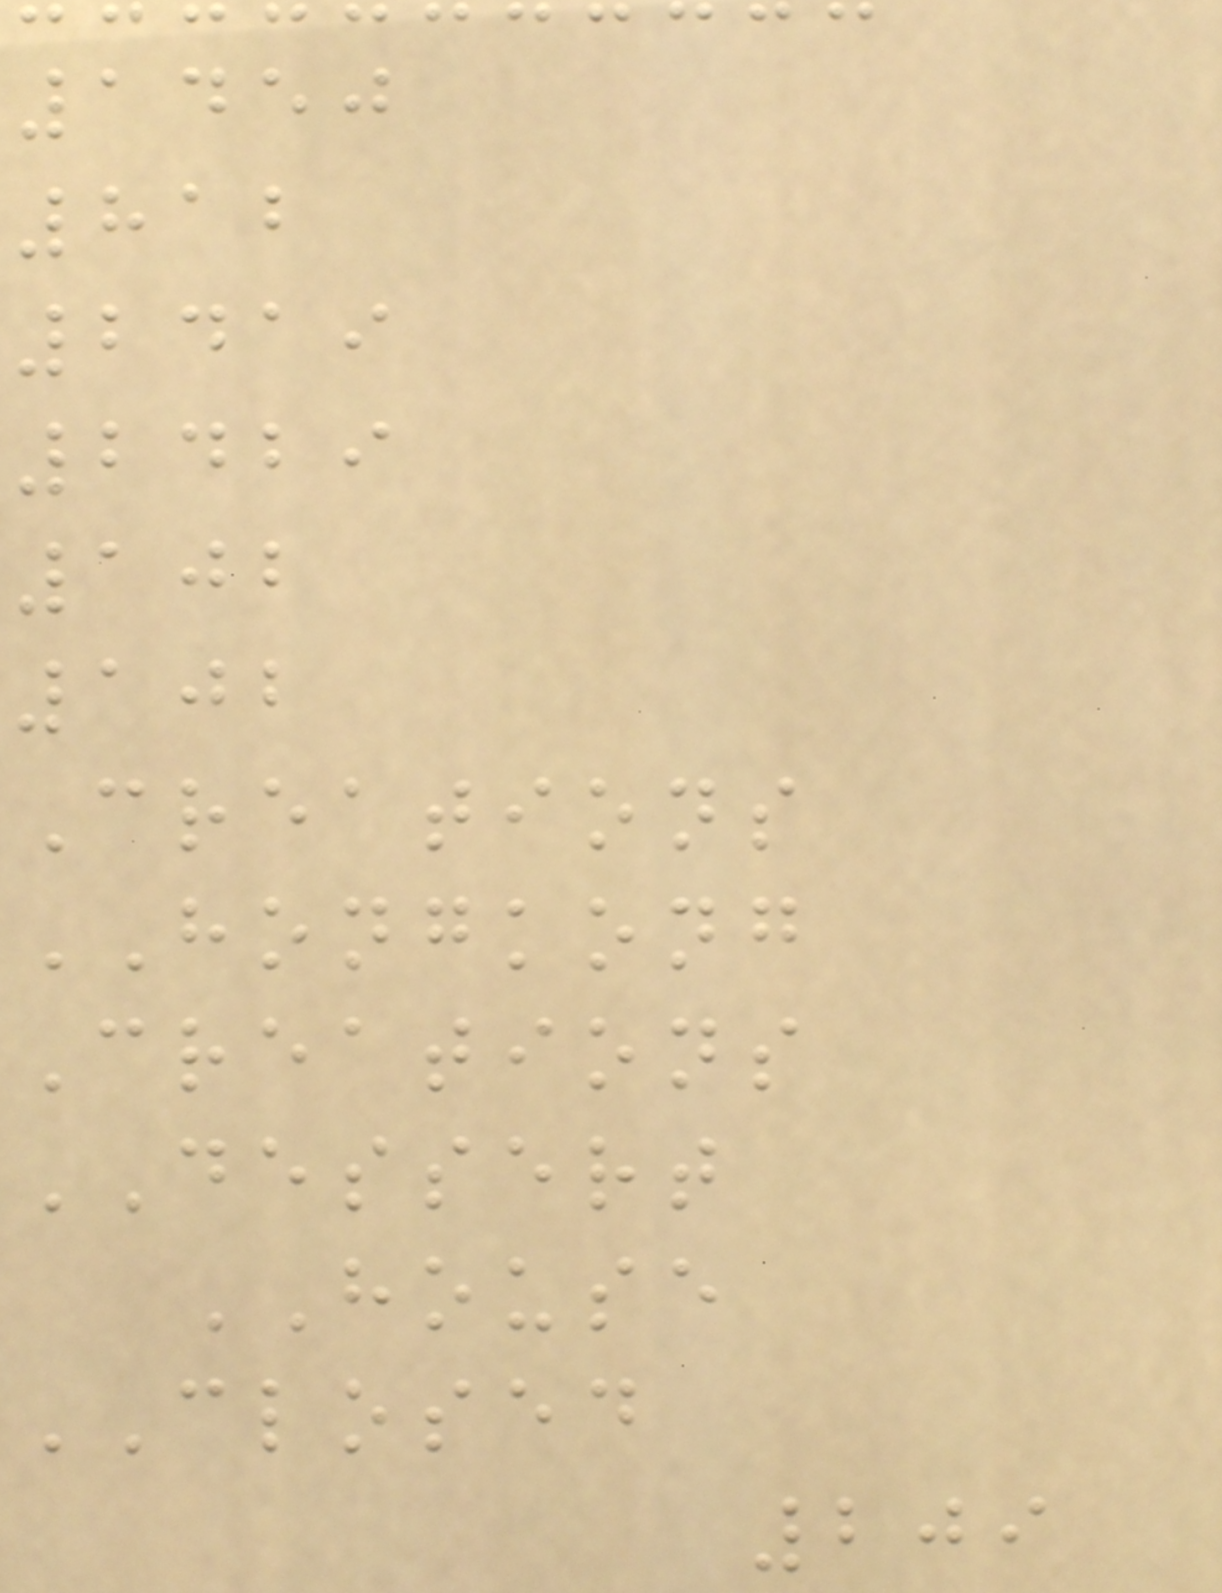1450
812
2419
2429
102
102
Creations
HONGKONG
Creations
DESSERT
HOUSE
CLOSED
209
